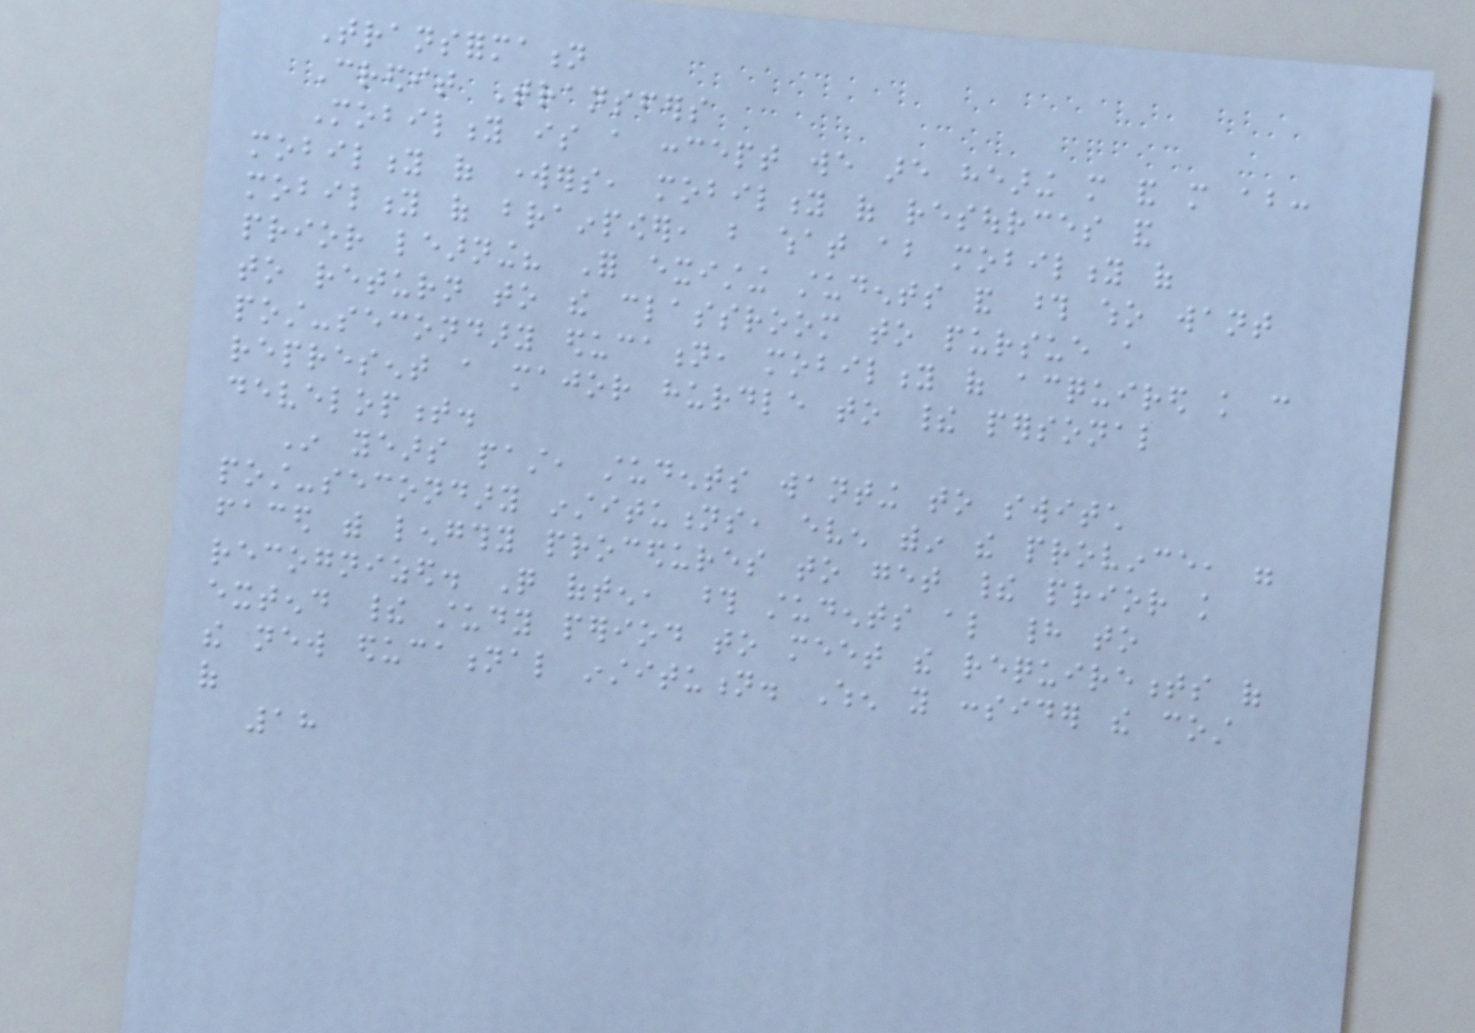Transformation
Credit Transfers
Mobility is a concept we are hearing more and more about:
mobility of workers, mobility of resources and
mobility of brainpower, but what about mobility of
prior learning? For existing students and those who want
to return to the classroom to pursue a
post-secondary education, mobility of acquired knowledge can
represent a major hurdle to their personal
development.
In years past, students wanting to switch
post-secondary institutions, even within the province, were
faced with lengthy procedures to get their prior knowledge
recognized. Quite often, those students also had to
extend their study period to meet the requirements of
the new educational institution. When you consider the cost
of
18
